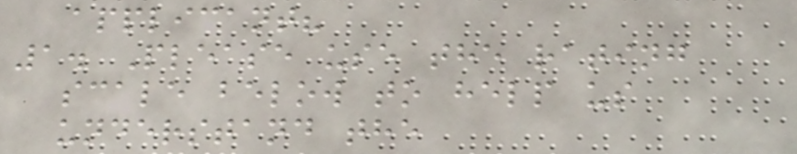applicant?
1. Please use the rating
scale below to help us
understand the
